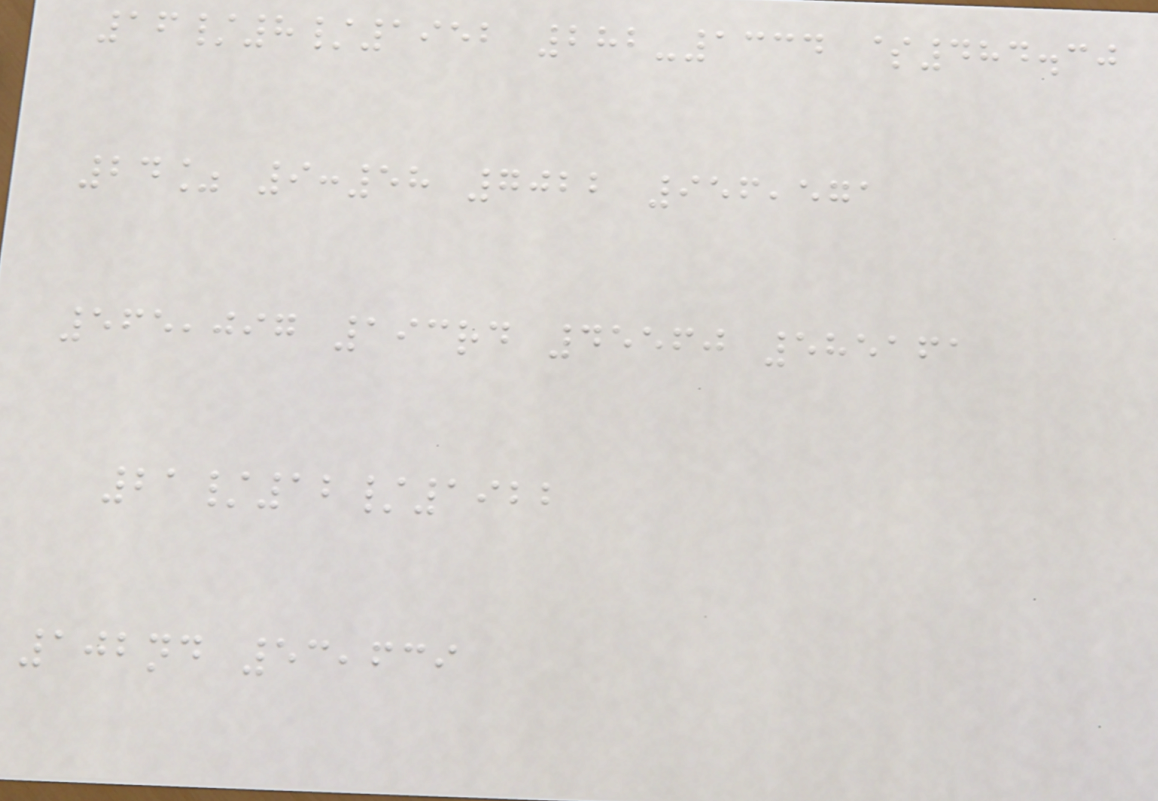16/8/1952 282-1334 $484.30
24% 9:58 7022 956,571
565,097 193rd 45560 585161
21/12/1922
102nd 53,639
